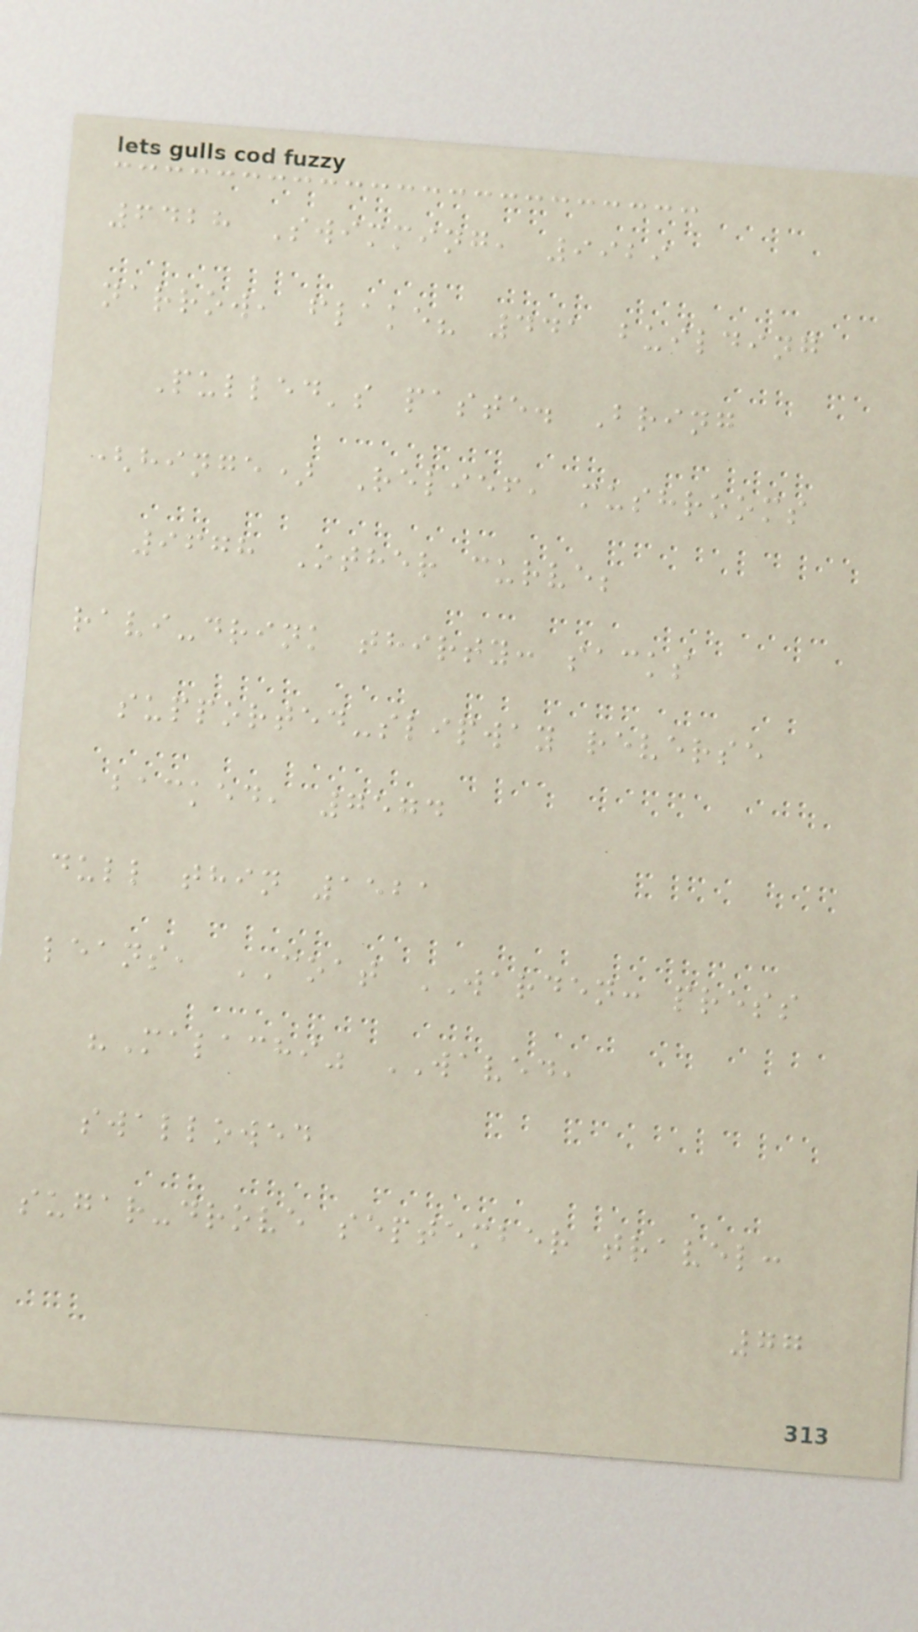6428 Swimming, 9929
narrow, flake? 441 building
Pulled's paste. Bring
(hinge) Relief, mushrooms
9678 Other curve;
ravi-drink thirty: sacks
supported-slipway reverse
backed, 7574
dull thin 1521
leans, COAT WARDEN: press
"Malachi" WAVED,
swallowed
sugar-drove september travel:
77
